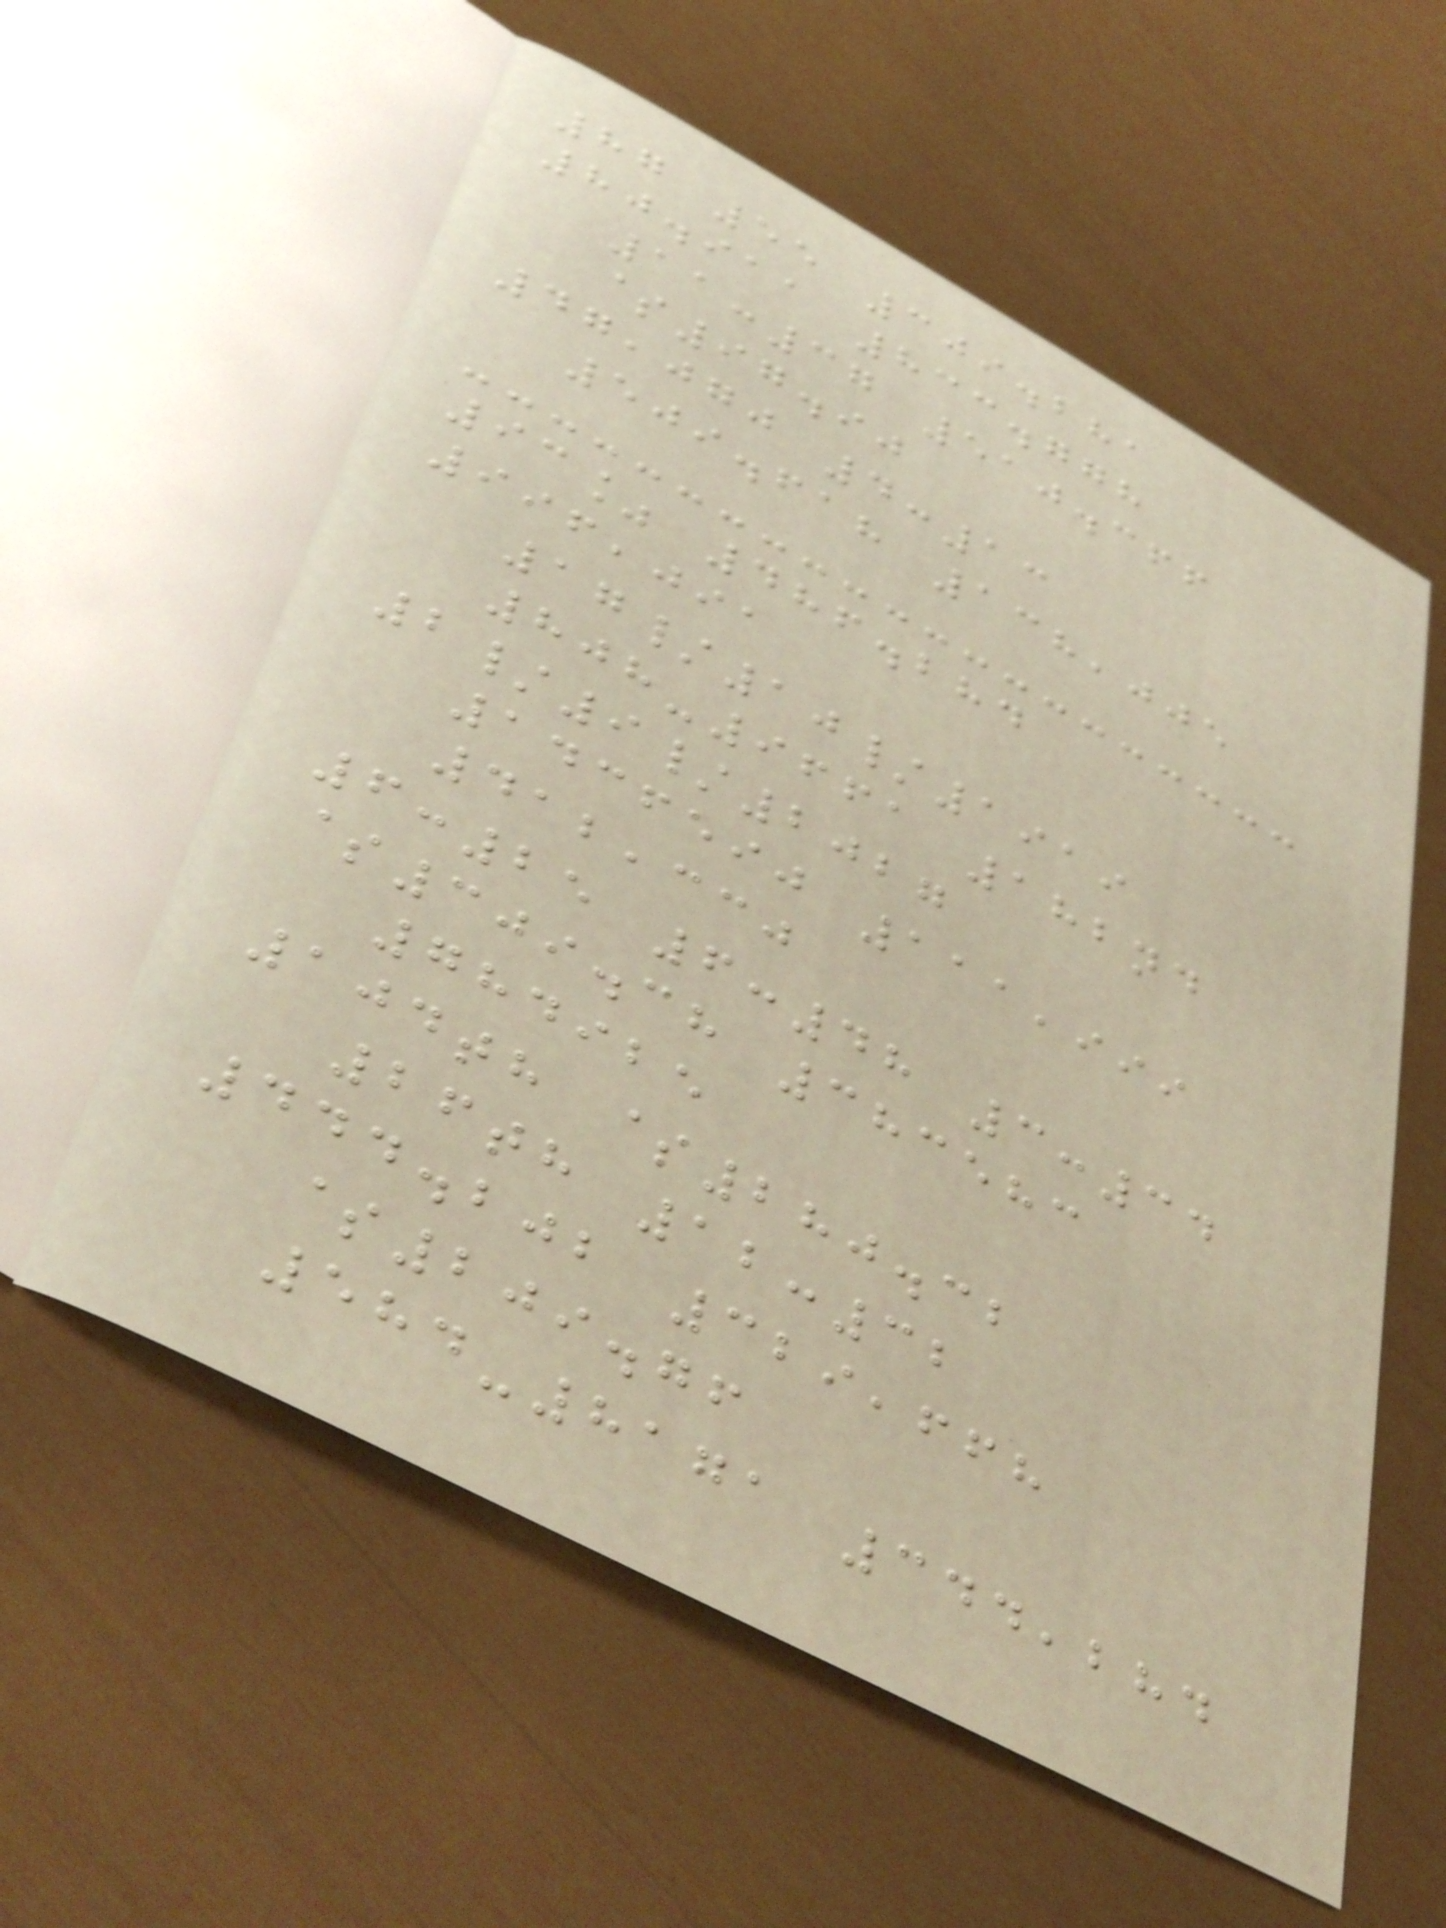87 55 309.281
80.911 833.778
11:37 510.366
$97.90
47,070 4:13
509.618 138,005
93% 486.284
996,091
17/10/1919
808-9661 182nd
2/9/2027
1436590 111,999
412,330
6:25 6:48 3:34
$309.38 383583
784925
104th $280.32
26th 12:32
444.202 329,668
$209.76
584-8171 344,284
